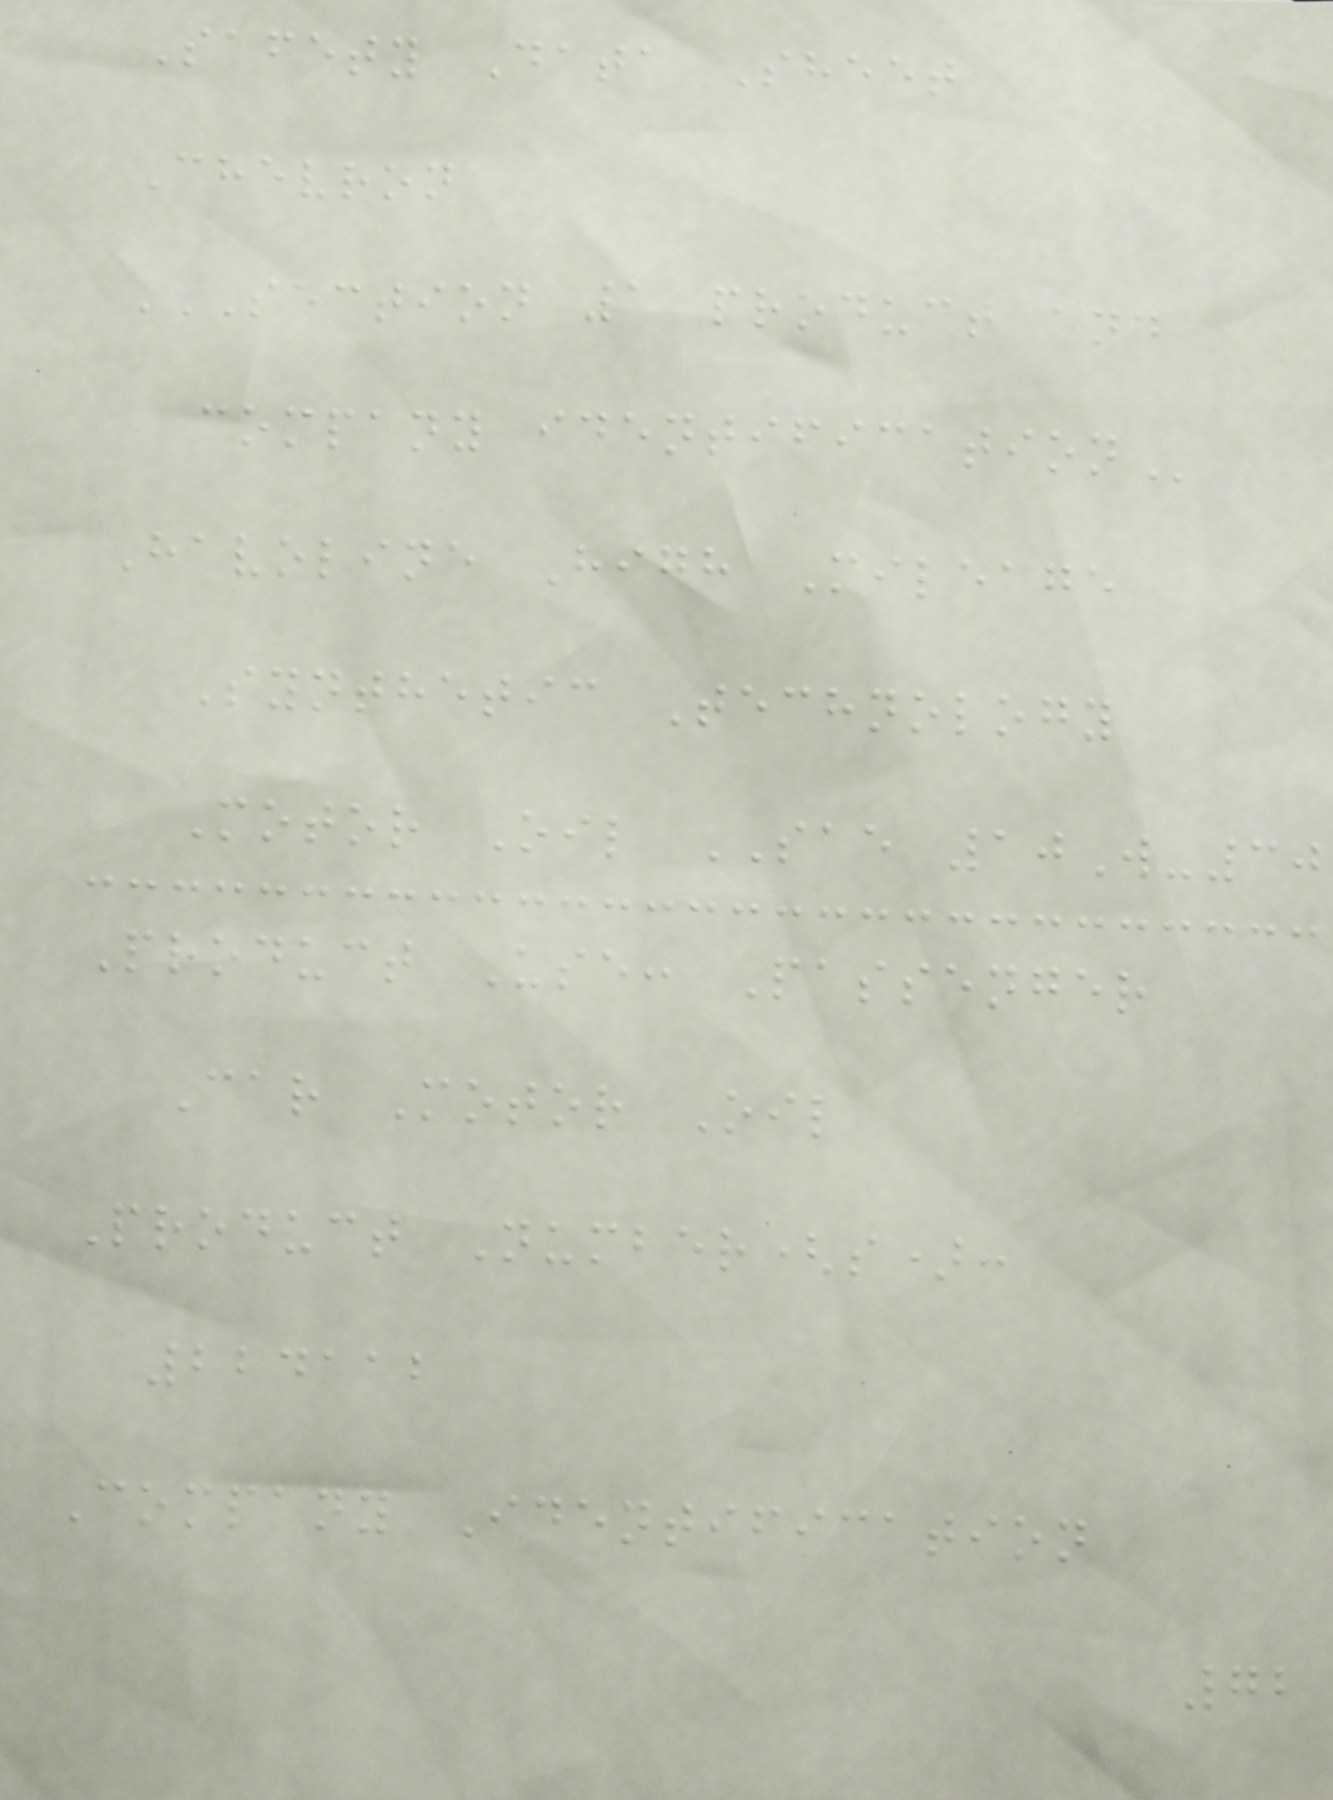Safety Data Sheet
Chevron
SECTION 1 PRODUCT AND
COMPANY IDENTIFICATION
Havoline High Mileage
Synthetic Technology
Motor Oil SAE 10W-30
Product Use: Passenger
Car Motor Oil
Product Number(s):
224112
Company Identification
72
